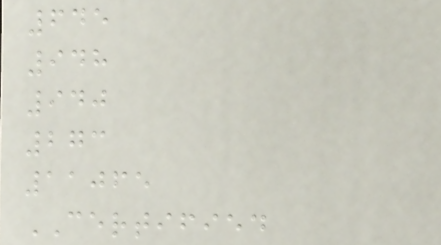645
948
940
273
11065
CERTIFIED
